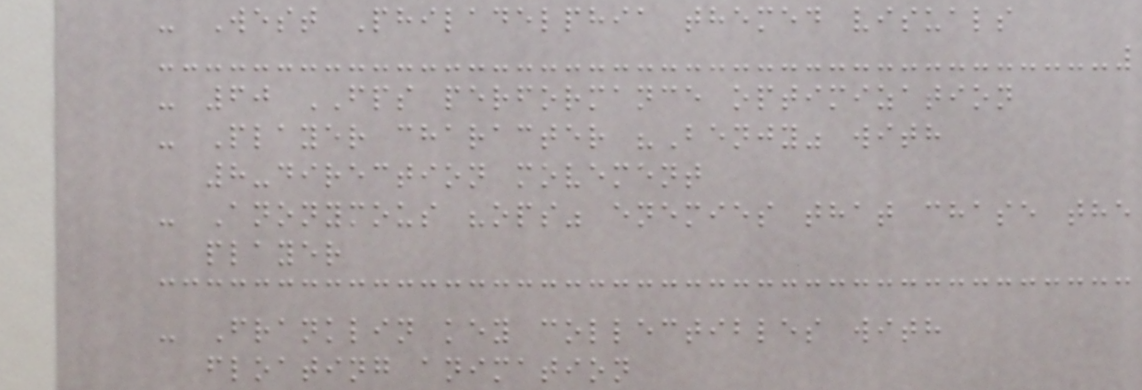- West Philadelphia themed visuals
- 60 FPS performance optimization
- Player character "Benjy" with
8-direction movement
- Anonymous "ops" enemies that chase the
player
- Franklin key collectibles with
floating animation
